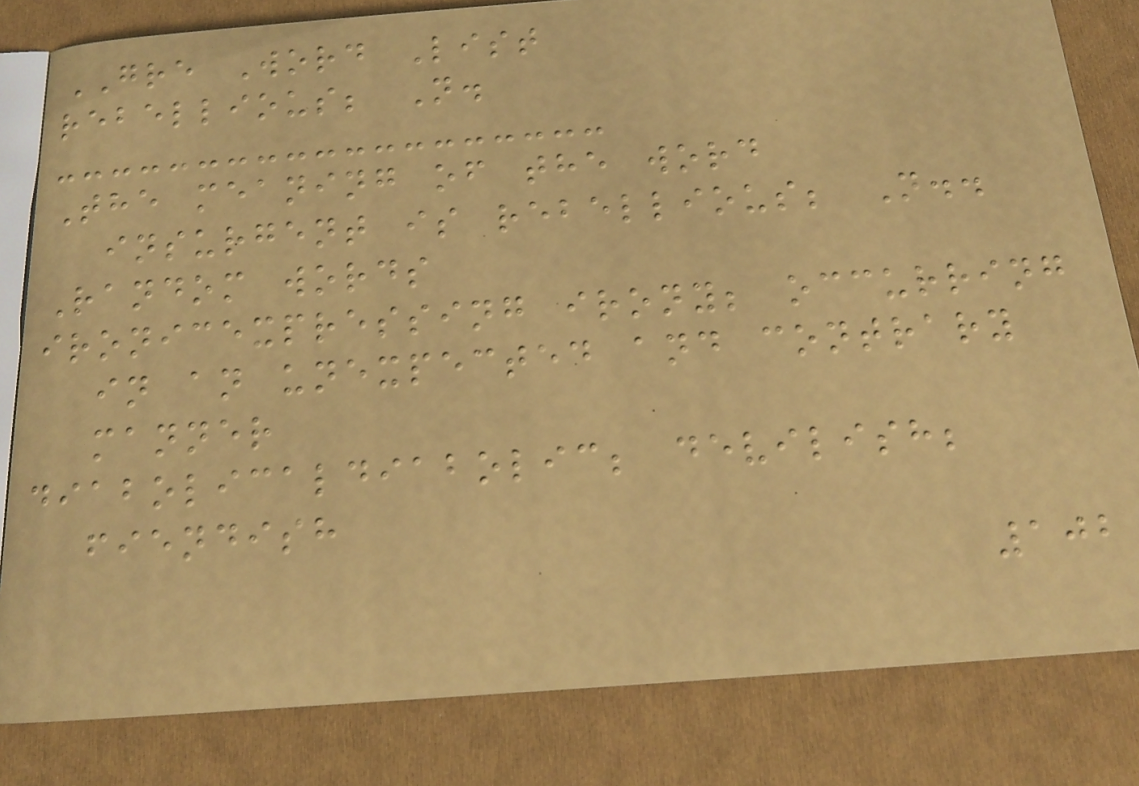GRE Word List
rebellious; N.
The meaning of the word
insurgent is rebellious; N..
Random words
ironicexpressing irony; occurring
in an unexpected and contrary
manner
diabolicaldiabolic; devilish;
fiendish
102
